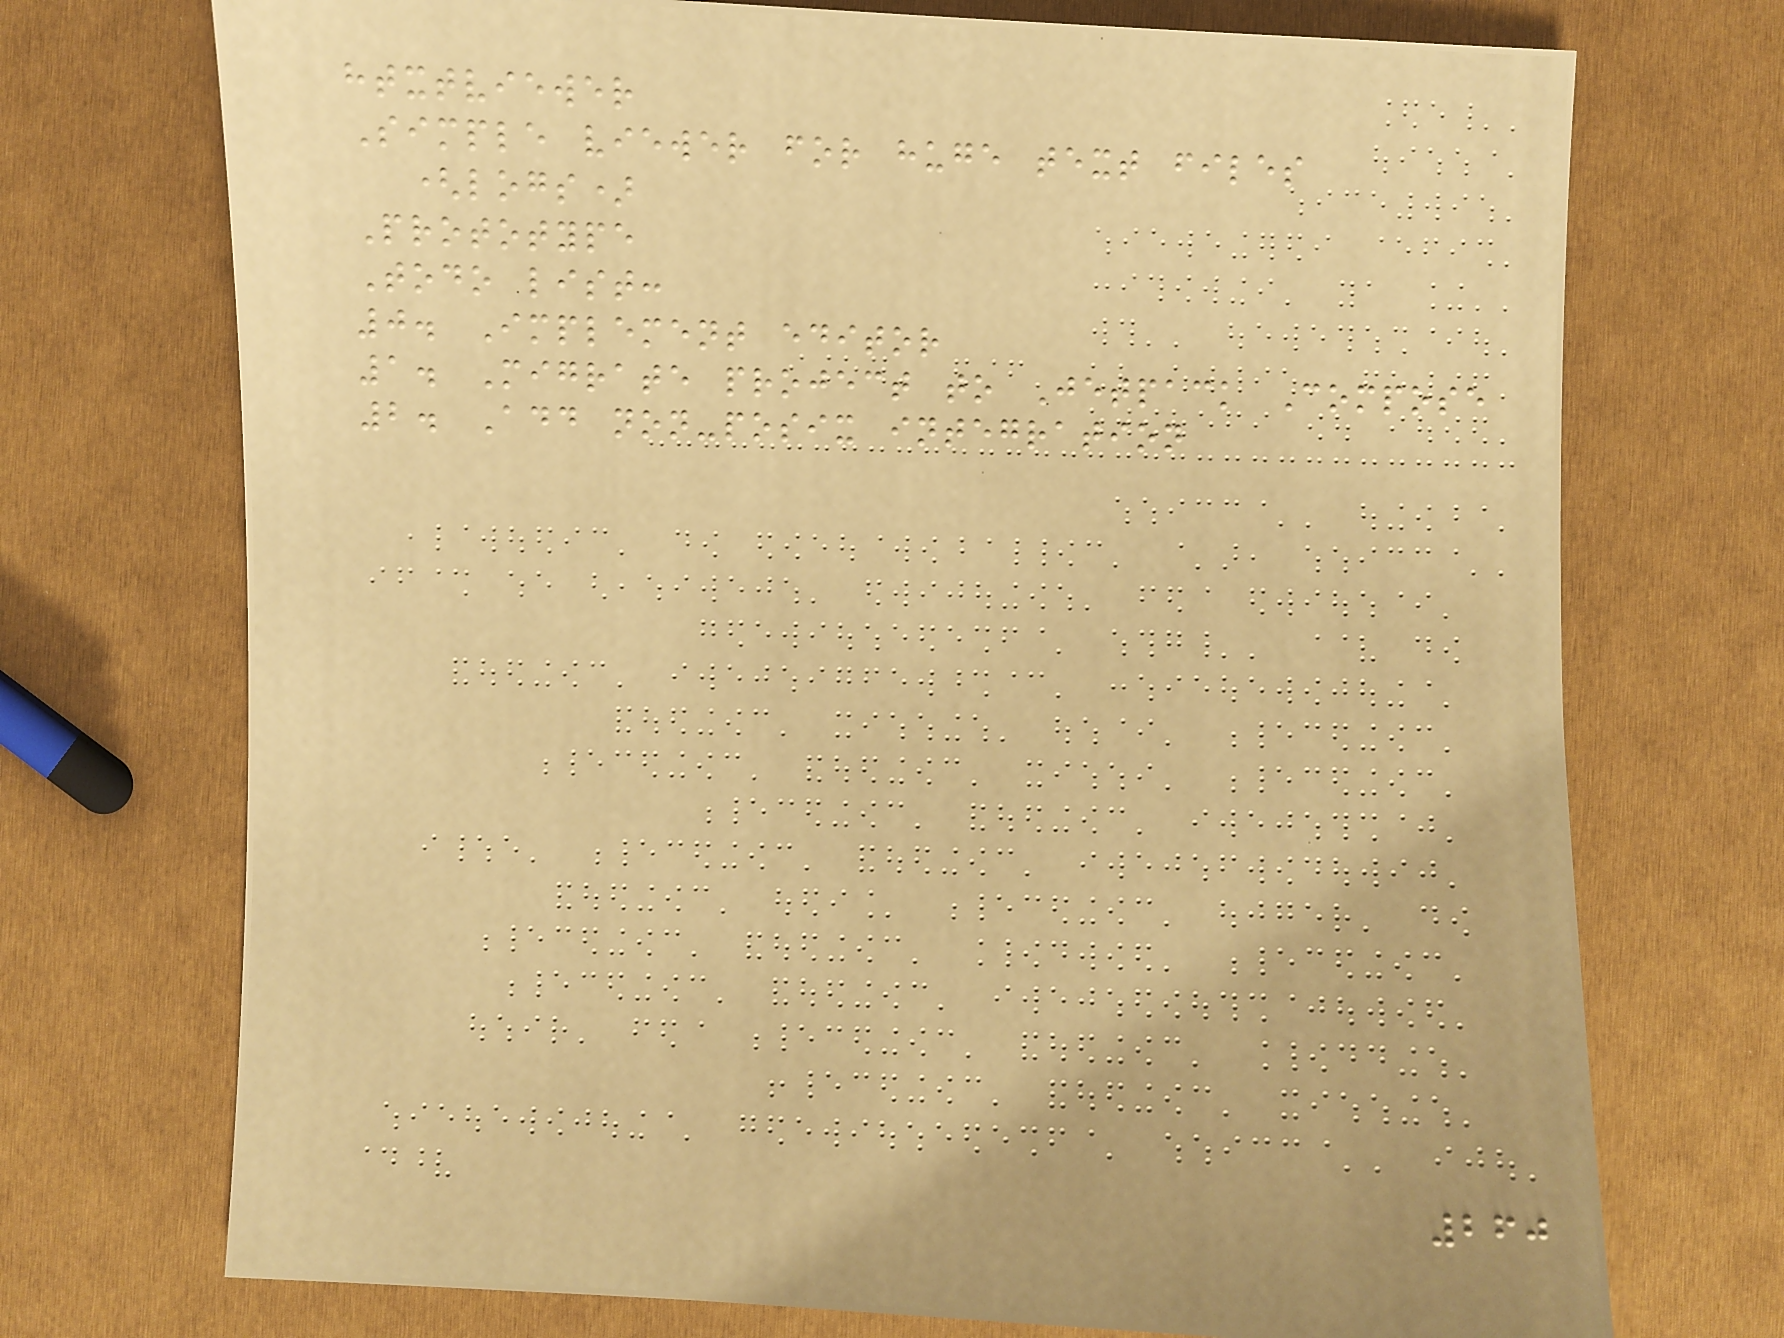htxtviewer
Simple viewer for huge text files
(logs)
Prototype
Todo list:
0. Implement editor
1. Migrate project to Jetpack Compose
2. Add non-posix integration
260
